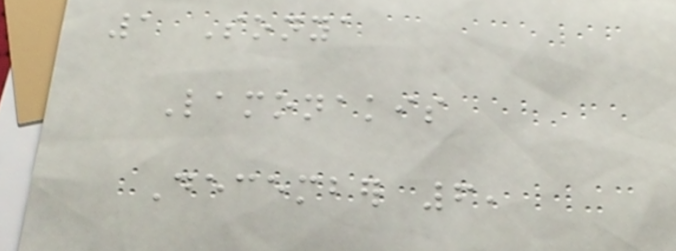1 Sonya
Lamonakis
December 6,
